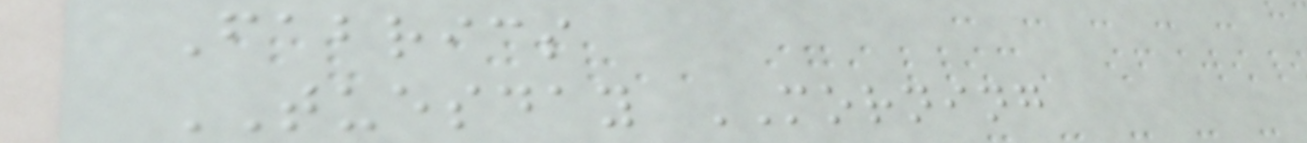Fabrics
TUESDAY MORNING
